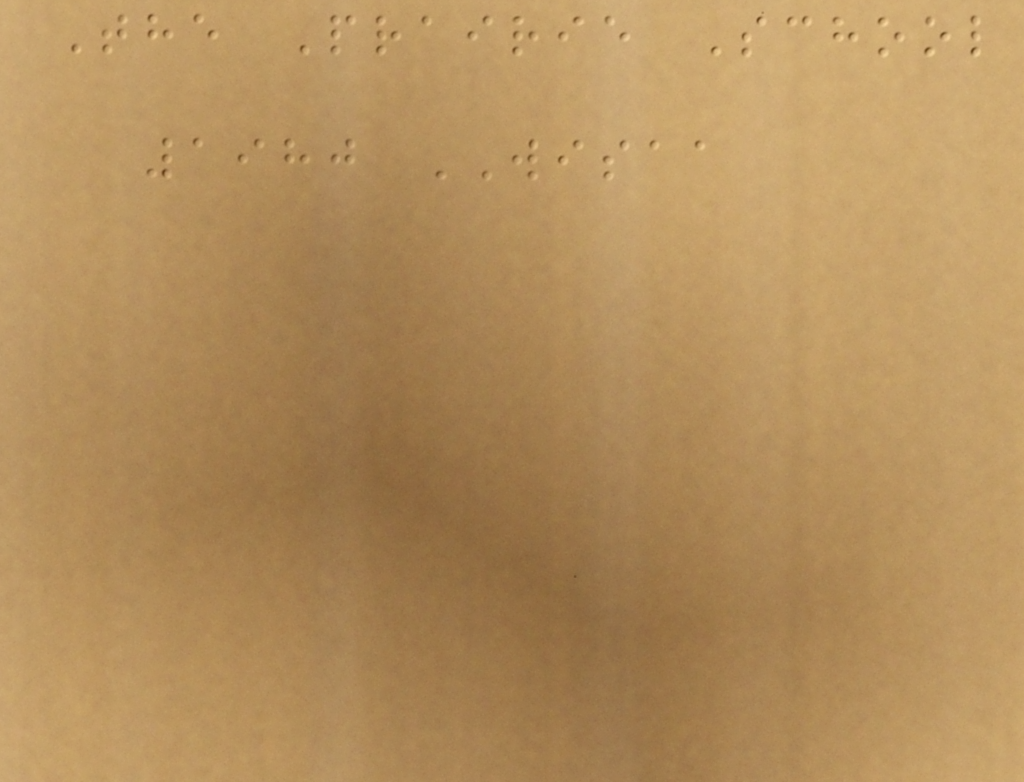The Prairie School
1980 WISAA
